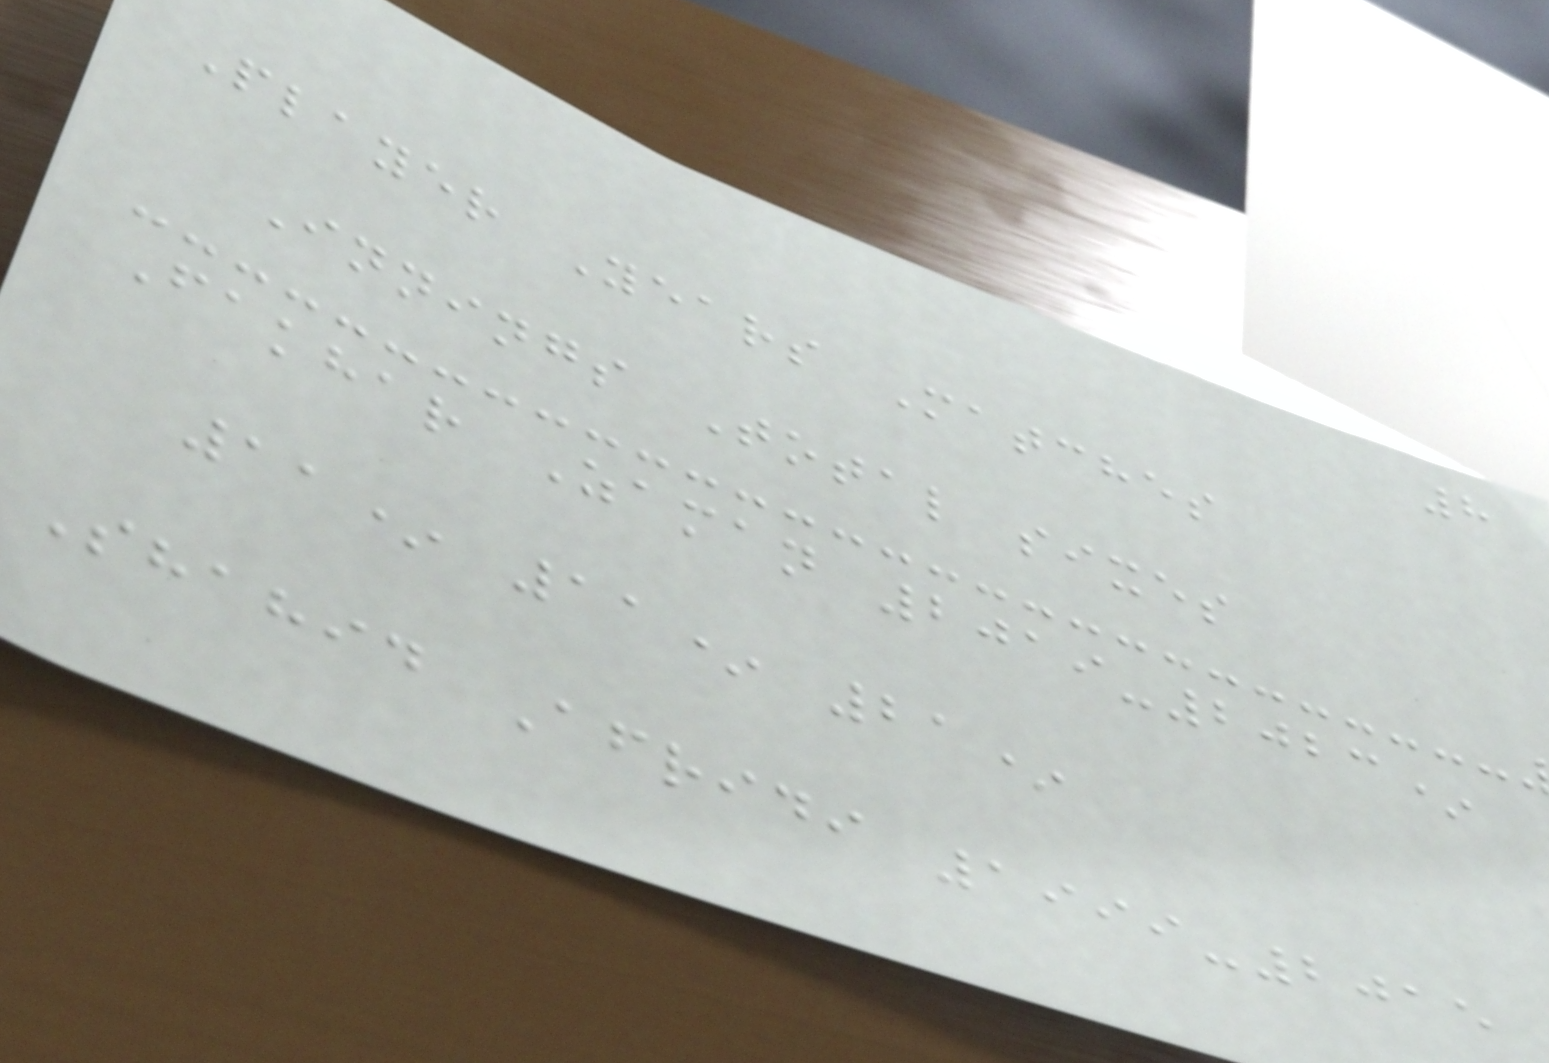8
Player Years Matches
Innings Total sixes
Fakhar Zaman 2019-2023*
11* 11* 21*
Shahid Afridi 1999-2015
